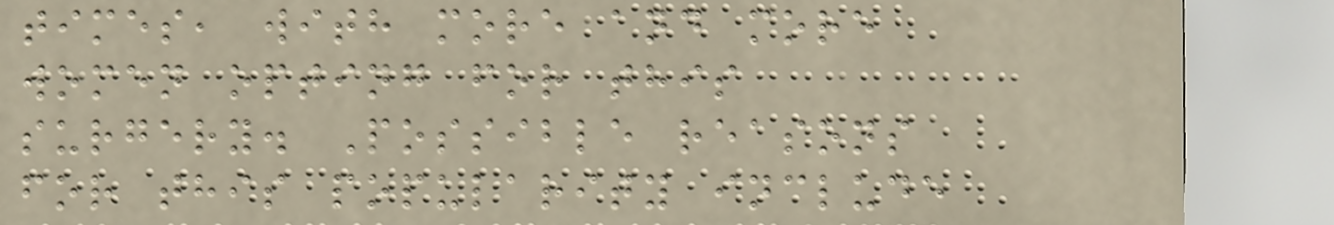times, with more and more
women opting for this
surgery. Possible reasons
for this popularity include
